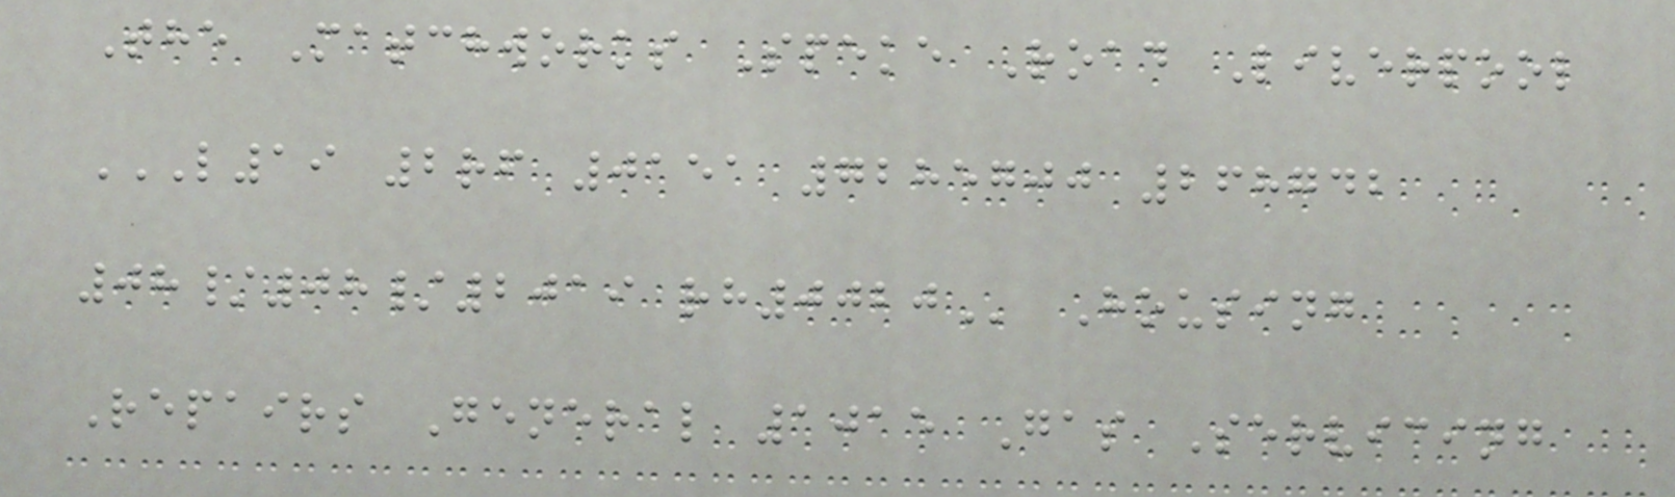The Matchworks Speke Road Liverpool
L19 2RF 0151 7285700 268742
08/08/2019 RH0020 Housing
Repairs General 1015 Gas Servicing
